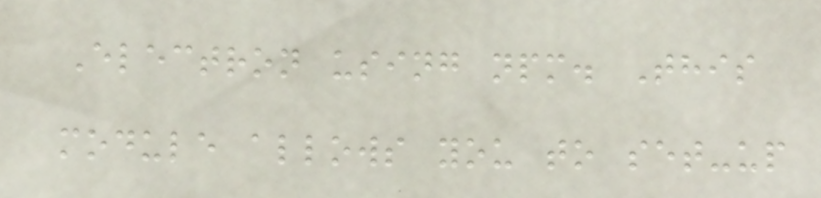Electron using npm. This
module allows you to set-up
